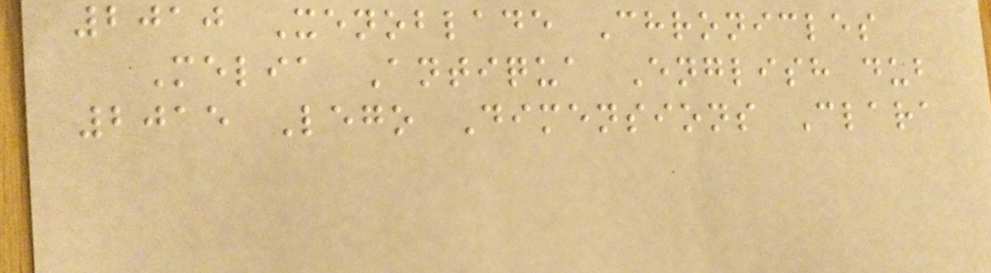2010 Xenoblade Chronicles
Melia Antiqua English dub
2015 Lego Dimensions Clara
